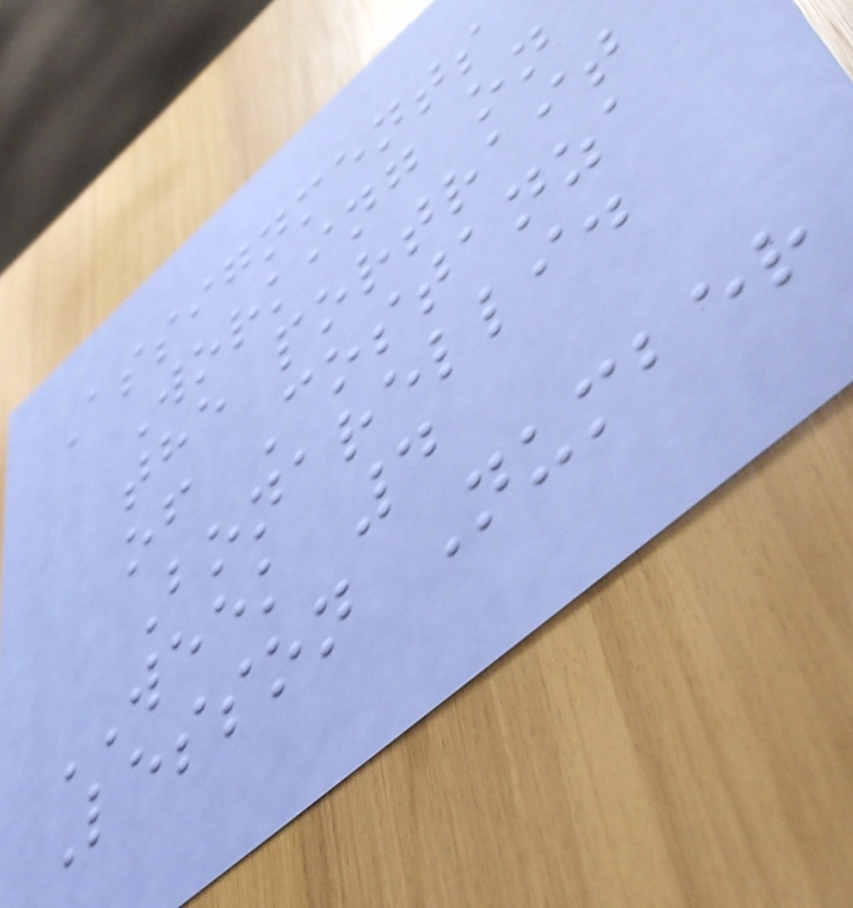Assignments
Working on
the portrait
of Costanza
Bonarelli.
WEEK 4
Lesson Number
